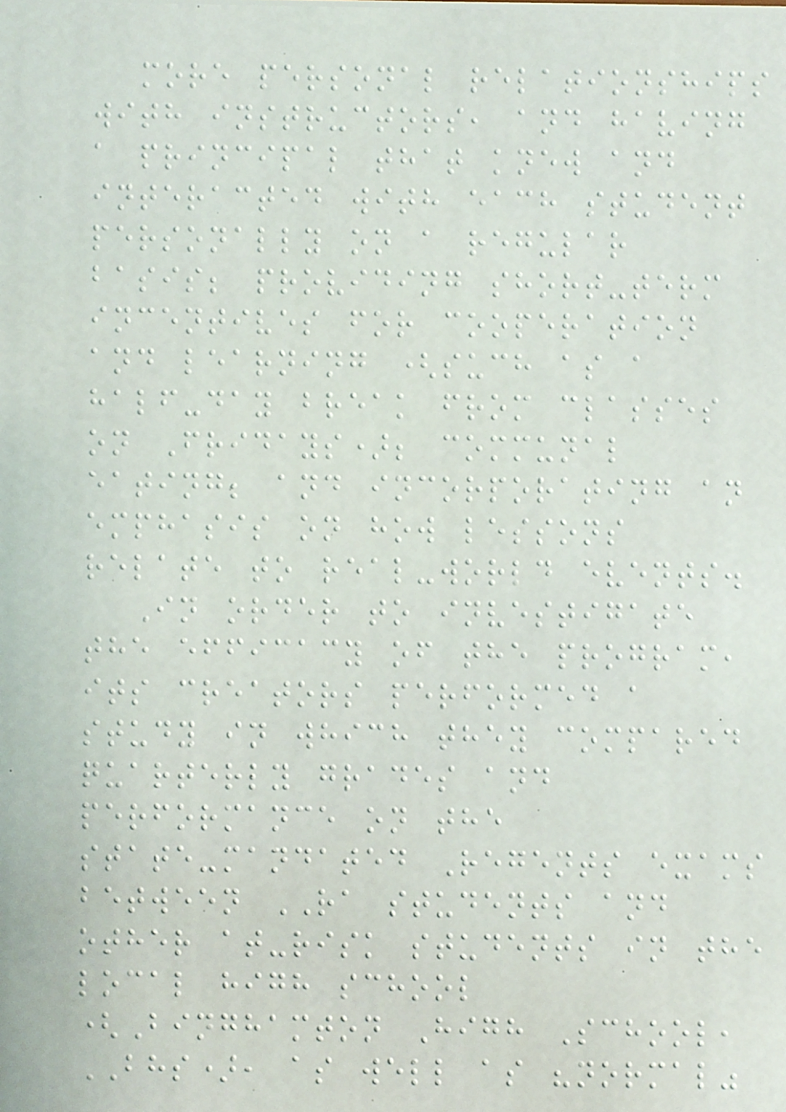more personal relationships
with instructors, and having
a principal that knew and
interacted with each student
personally on a regular
basis; providing short-term
incentives for cooperation
and learning (such as a
half-day break from classes
on Fridays); communal
eating; and incorporating an
emphasis on how lessons
relate to real-world events.
In order to investigate
the efficacy of the program,
its creators performed a
study in which they compared
quarterly grades and
performance on the
state-mandated Regents exams
between RA students and
other at-risk students in the
local high school
(Binghamton High School,
BHS), as well as "normal"
